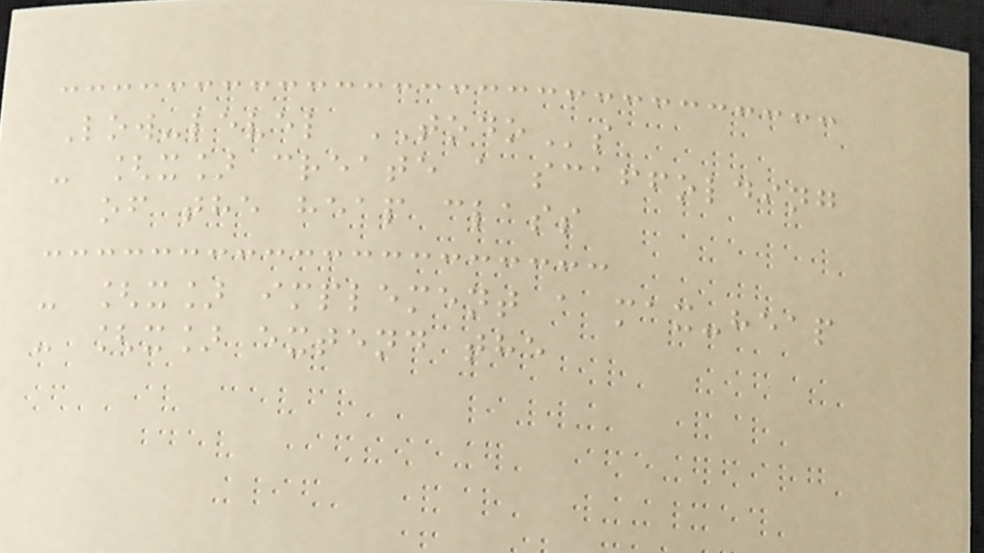Low-level TODOs
- [x] create a scaffolding
of the heap class
- [x] implement a max-heap
- [x] extend the
